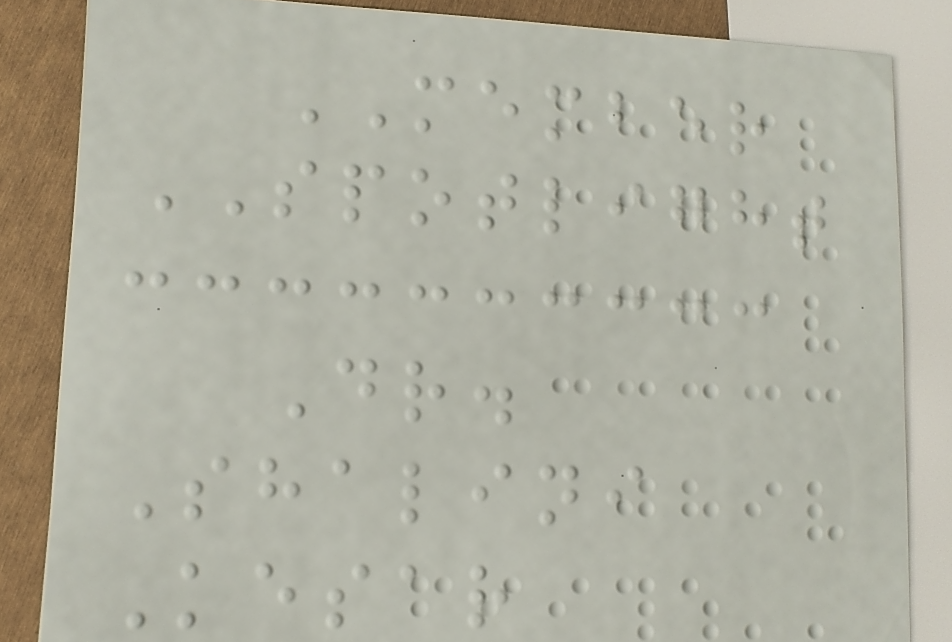MEMBER
SPOTLIGHT
Dr.
Shalini
Kesar
